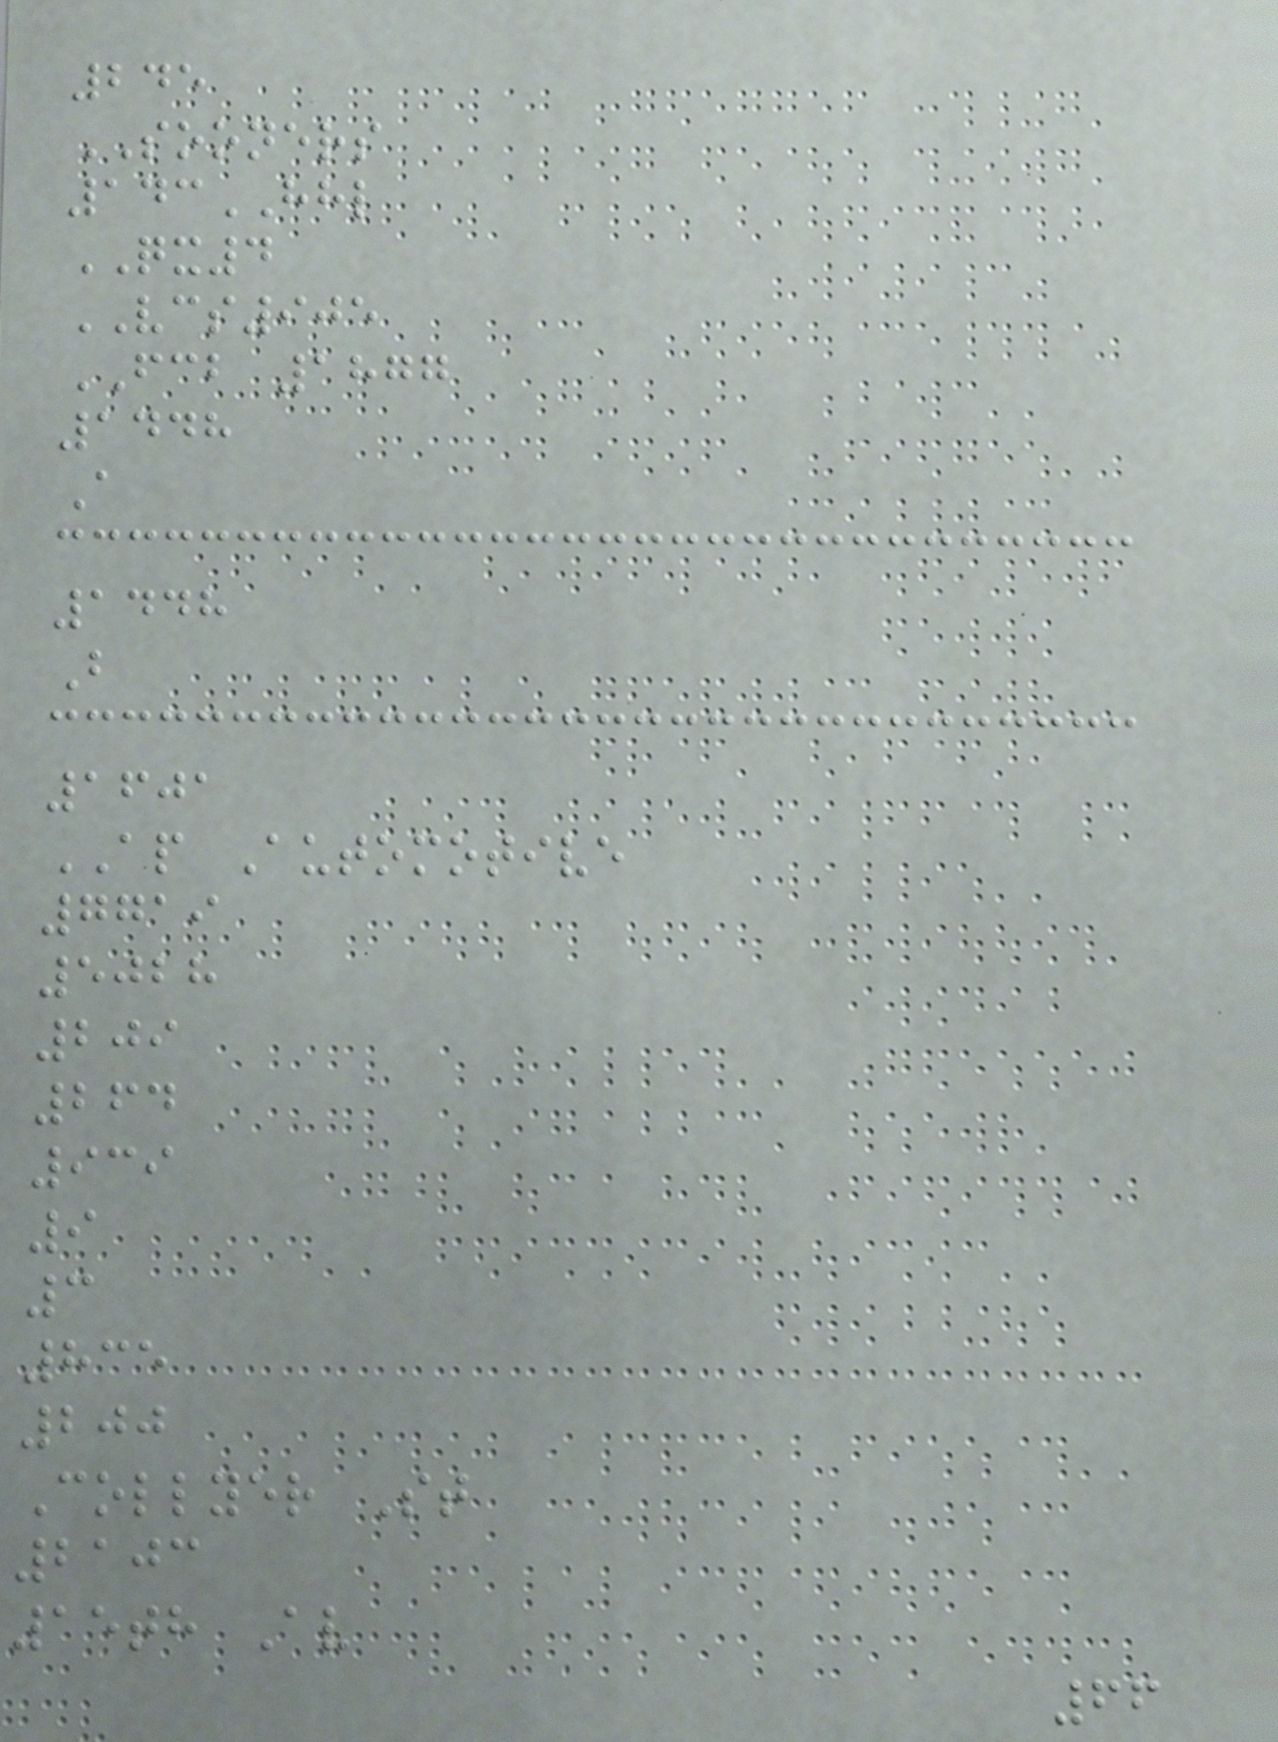245
SOONERS
143HHL
QX4
VCS905
FCB 1877
1448
A
1448
B
1601
AP Automotive
7719
5028
209
264
939
9
3
835
200
Collyer St
2103
15th Av
66
